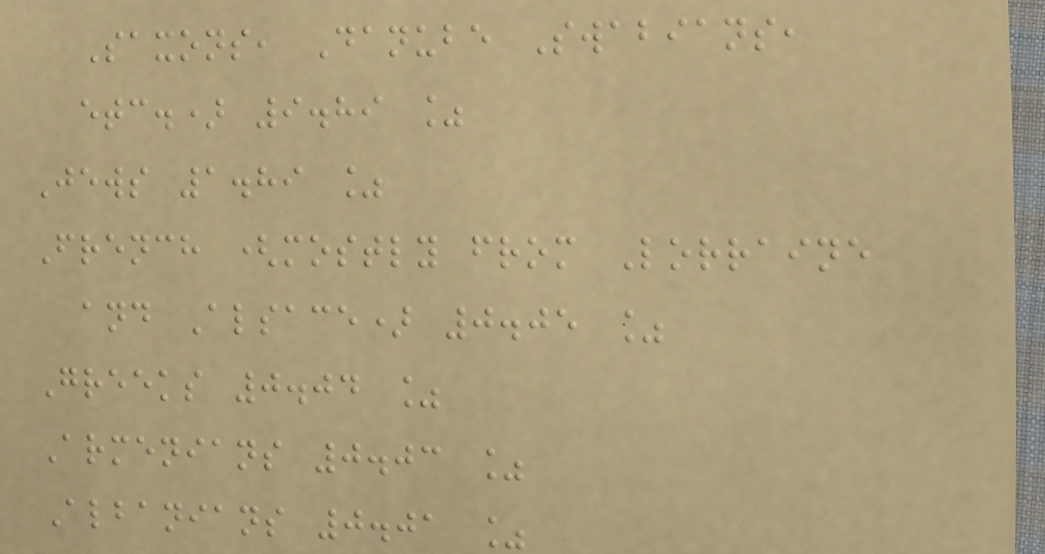Saxons, Danube Swabians,
etc.) 9.89 %
Jews 1.89 %
French (mostly from Lorraine
and Alsace) 0.05 %
Greeks 0.04 %
Armenians 0.03 %
Albanians 0.01 %
